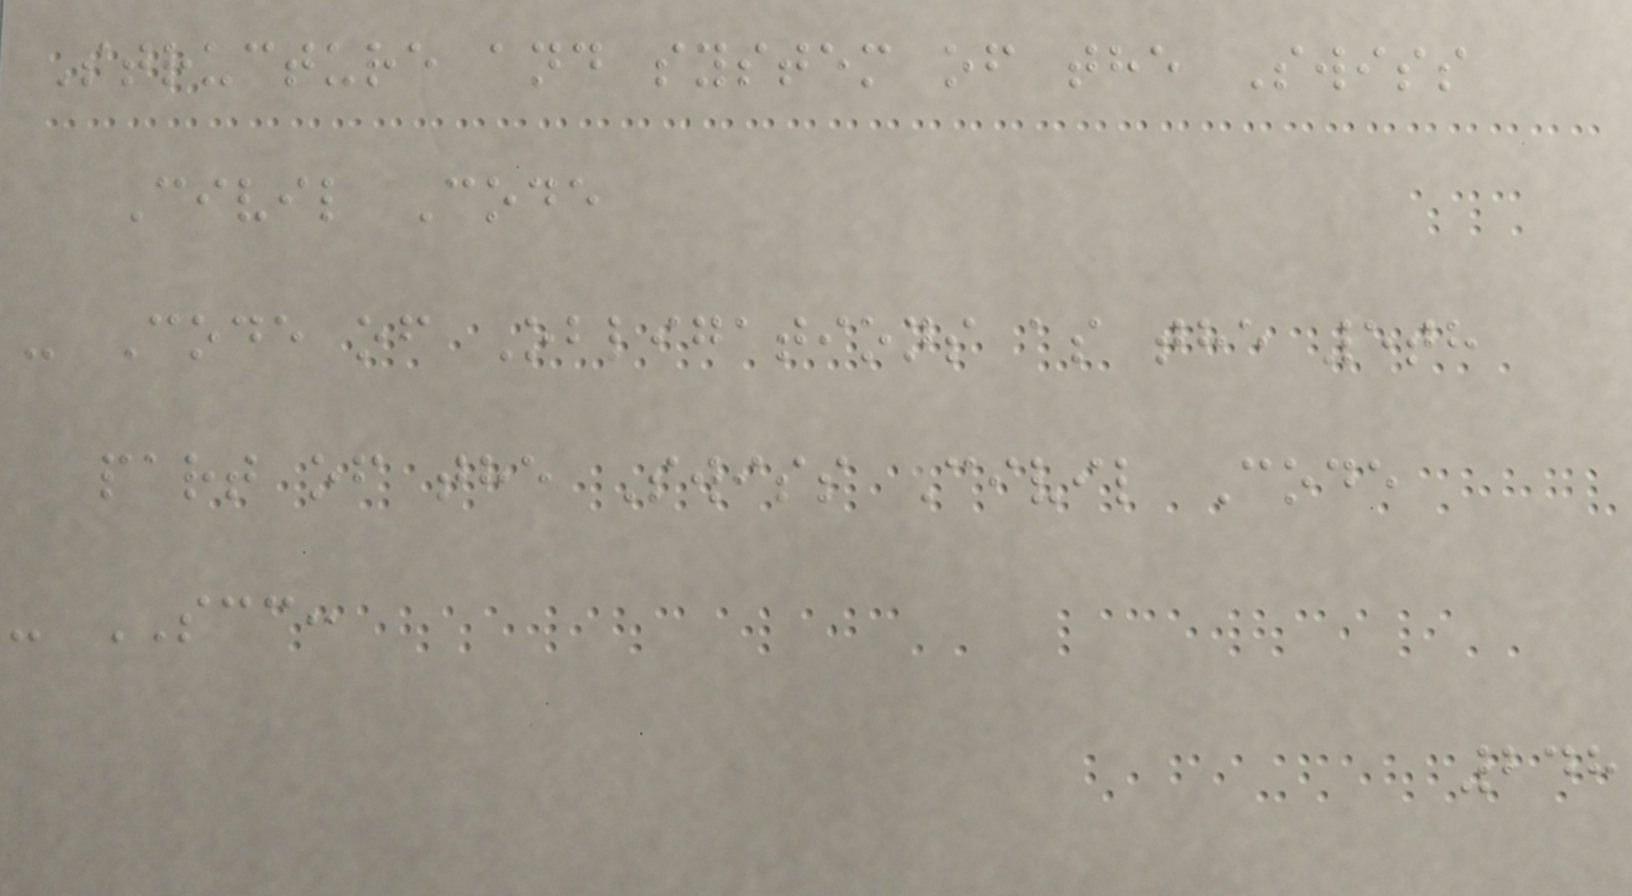Structure and system of the Swiss
Civil Code
- Code of Obligations as the 5th
part of the Swiss Civil Code
- SCC:
248
